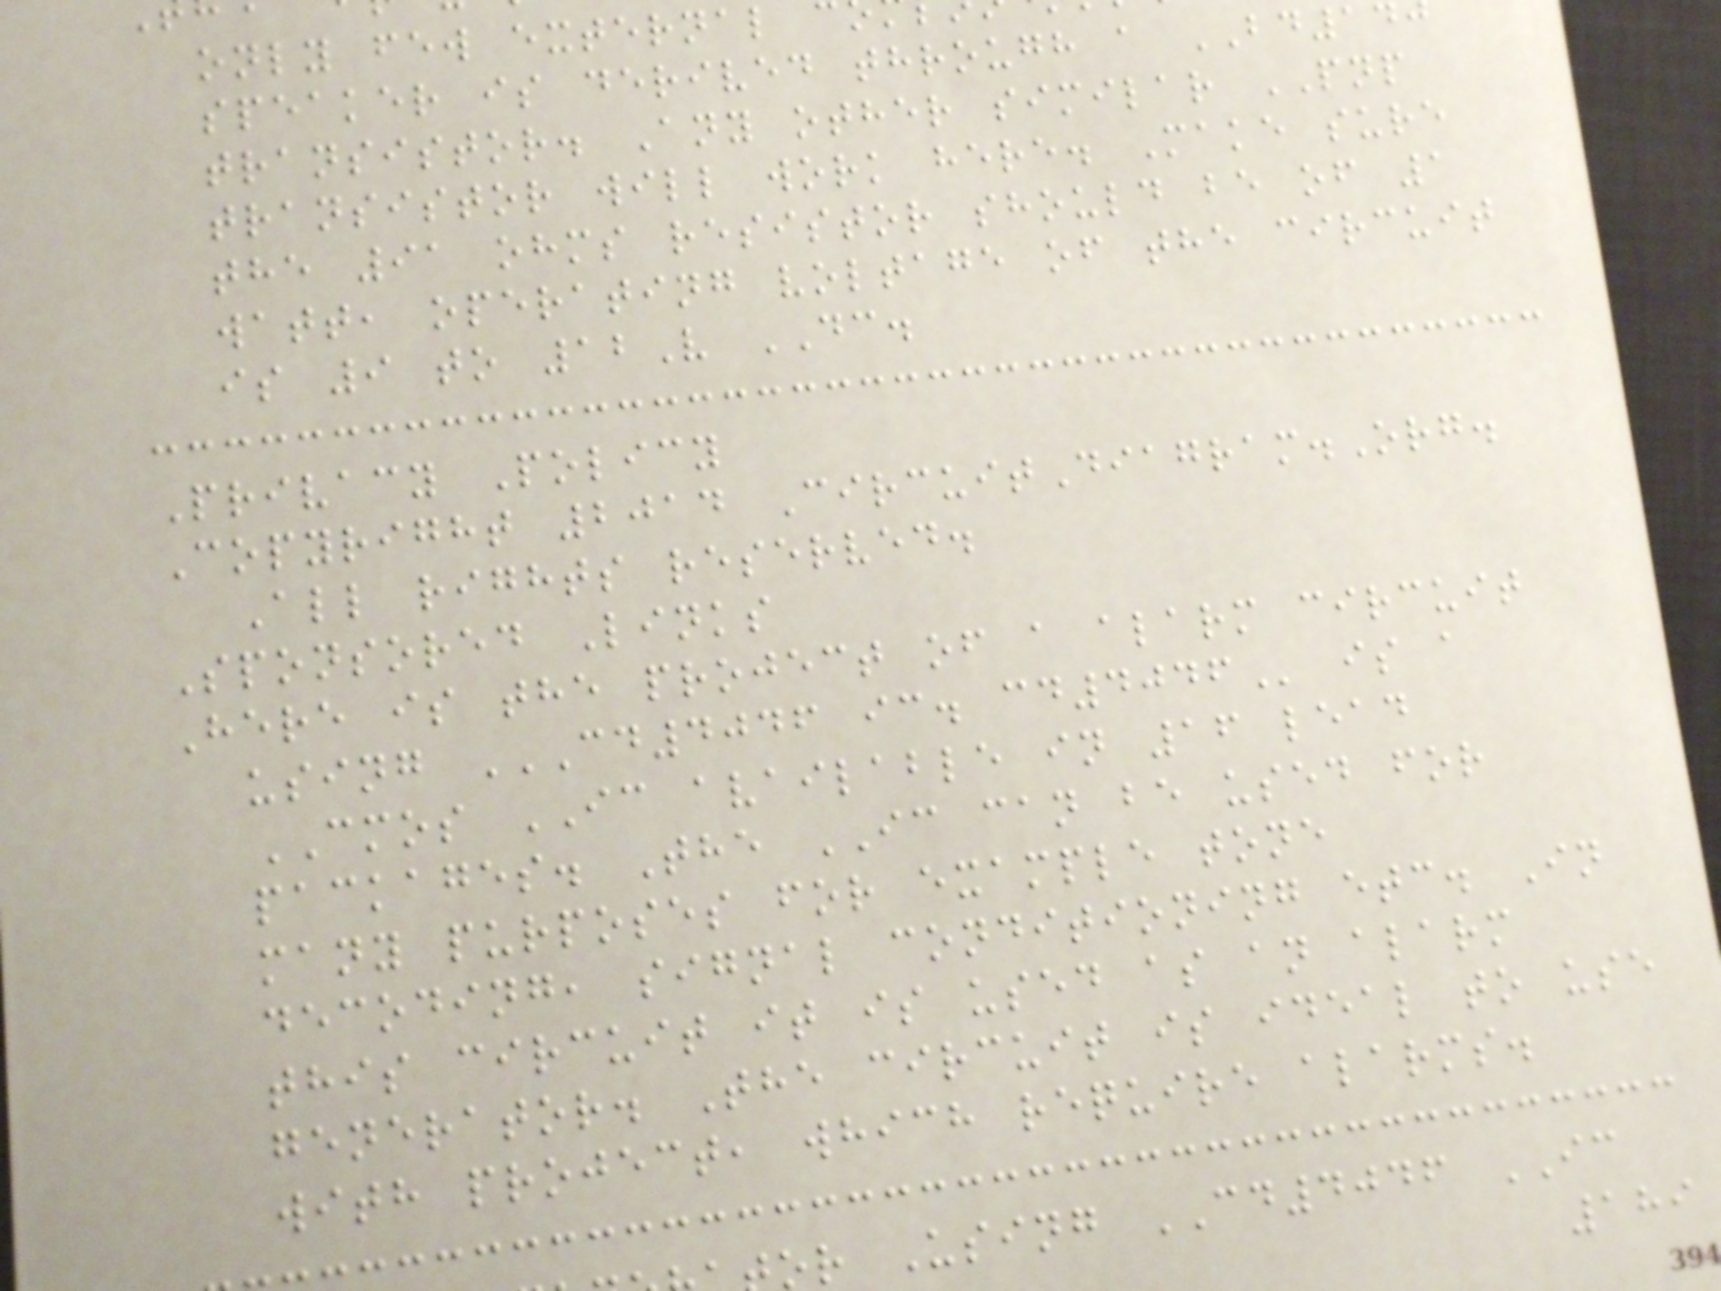only few external
speaker is derived through a BD14
transistor. Any other similar PNP
transistor will work here. Make sure
the 91 ohms resistor should be of 1
watt, operating voltage of the circuit
is 9 to 12V DC.
Privacy Policy
Copyright 2014 CircuitDiagram.Org.
All rights reserved.
Sponsored Links
Here is the project of a alarm circuit
using CD4046 IC. CD4046 is a
CMOS IC available in 16 lead
packages. The IC can be used for
many purposes for example tone
decoding, signal conditioning etc. In
this circuit it is used as an alarm
generator. The circuit is ideal to use
with project, which require alarms.
or Using CD4046 IC
189
